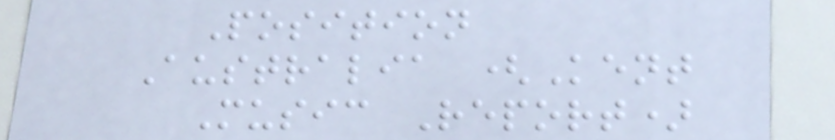Position
Australia (Kent
Music Report)
